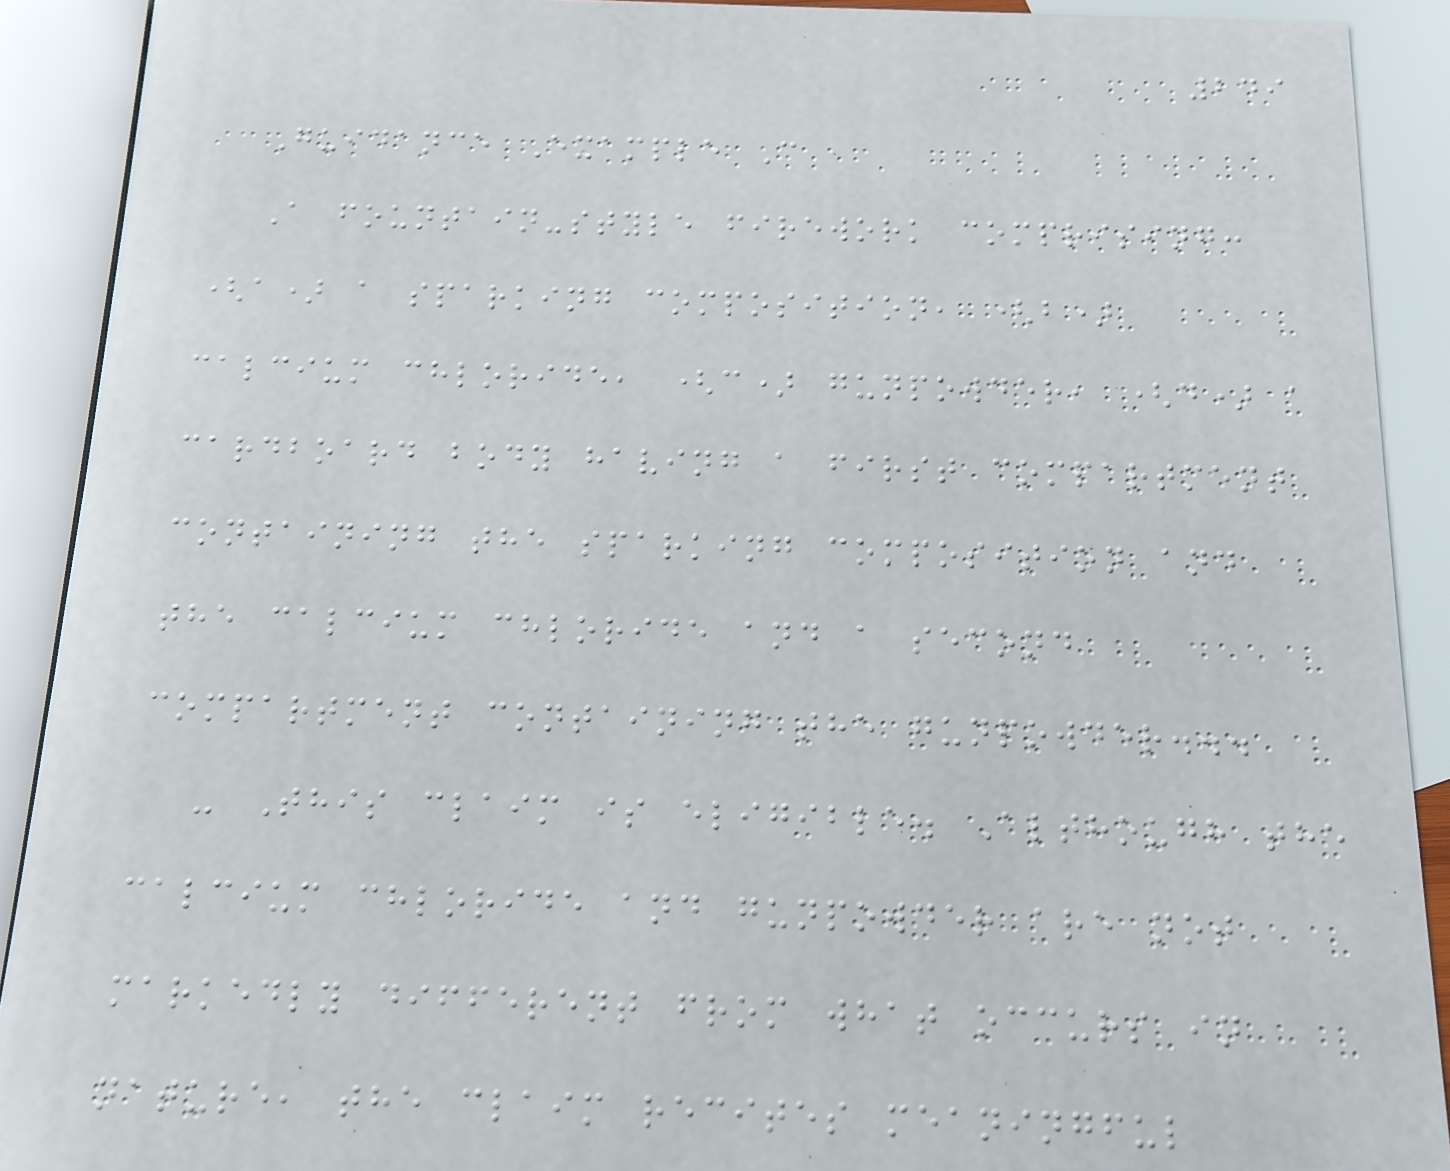249
Guidance Example C
A fountain-style firework comprising:
(a) a sparking composition, (b)
calcium chloride, (c) gunpowder, (d) a
cardboard body having a first compartment
containing the sparking composition and
the calcium chloride and a second
compartment containing the gunpowder...
- This claim is eligible. Although the
calcium chloride and gunpowder are not
markedly different from what occurs in
nature, the claim recites meaningful
